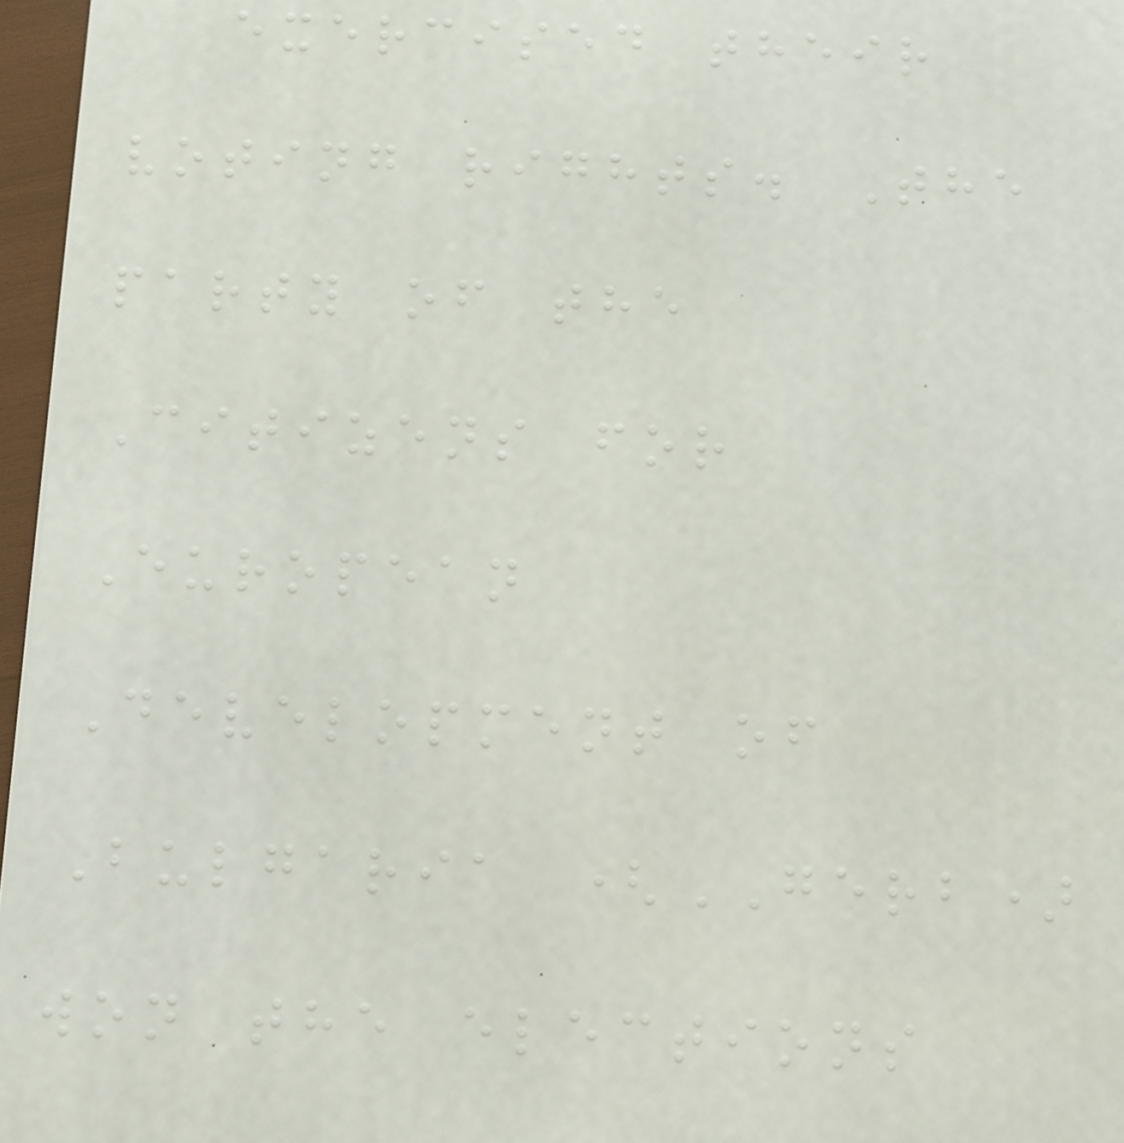exercised their
voting rights. The
party of the
Citizens for
European
Development of
Bulgaria (GERB)
won the elections
